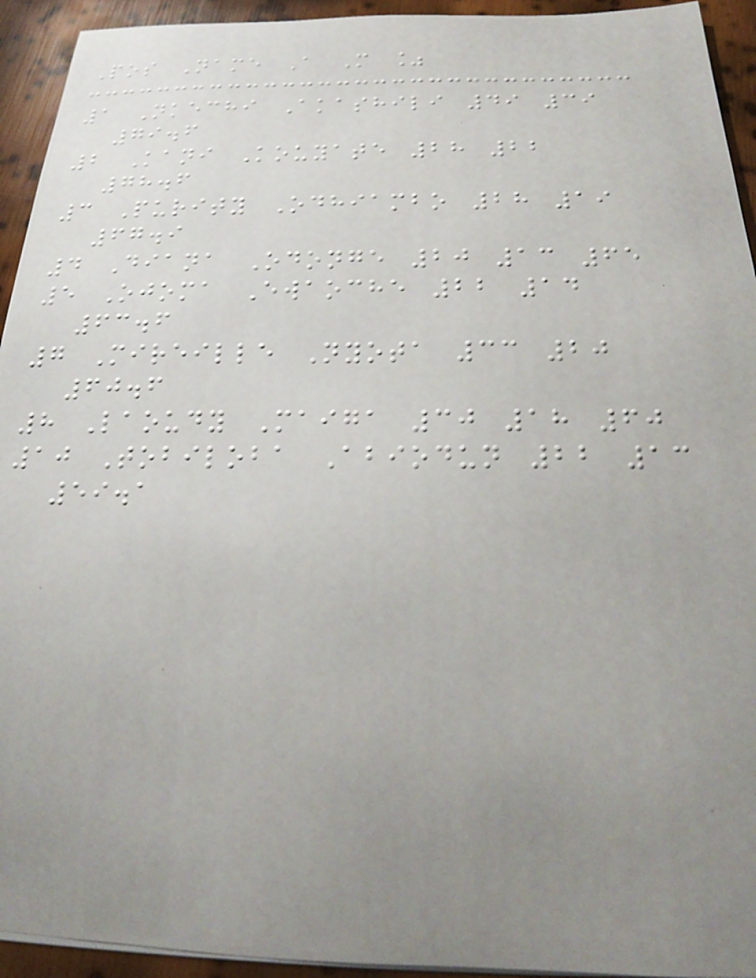Pos Name A M %
1 Nkechi Akashili 49 39
79.6
2 Kani Kouyate 28 22
78.6
3 Purity Odhiambo 28 19
67.9
4 Diana Odonge 20 13 65
5 Ojoma Ewaoche 22 14
63.6
7 Mireille Nyota 33 20
60.6
8 Laoudy Maiga 30 18 60
10 Tobiloba Abiodun 22 13
59.1
